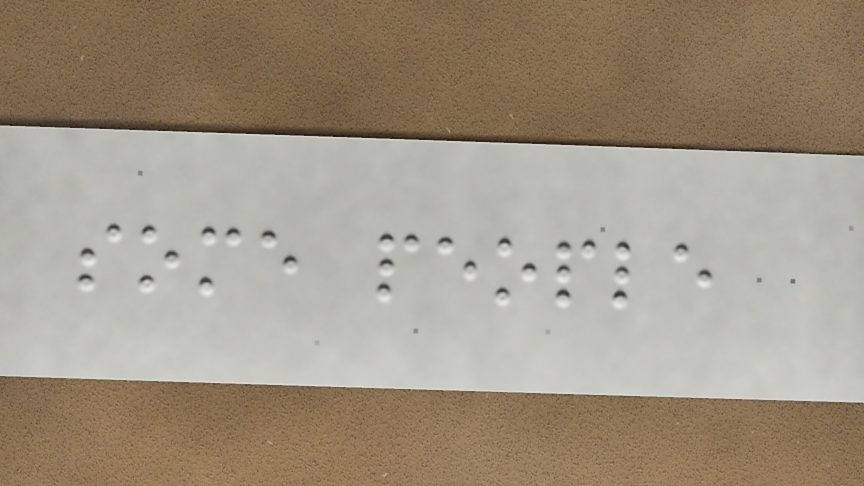some people
